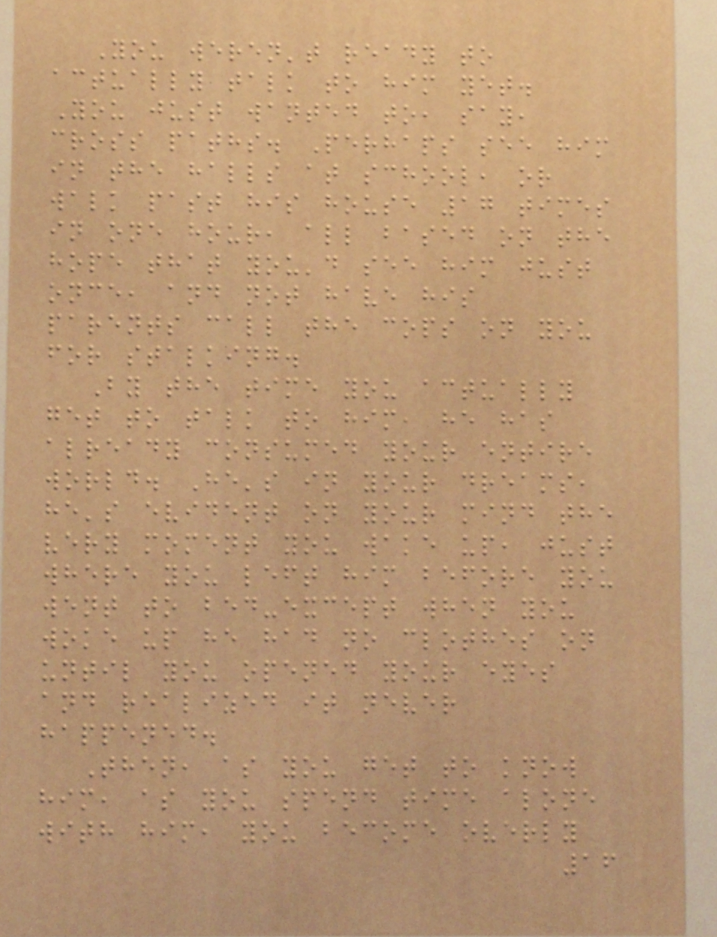You weren't ready to
actually talk to him yet.
You just wanted to, say,
cross paths. Perhaps see him
in the halls at school, or
walk past his house 17 times
in one hour, all based on the
hope that you'd see him just
once, and not have his
parents call the cops on you
for stalking.
By the time you actually
get to talk to him, he has
already consumed your entire
world. He's in your dreams,
he's evident on your mind the
very moment you wake up, just
where you left him before you
went to bed-except when you
woke up he had no clothes on
until you opened your eyes
and realized it never
happened.
Then, as you get to know
him, as you spend time alone
with him, you become overly
16
